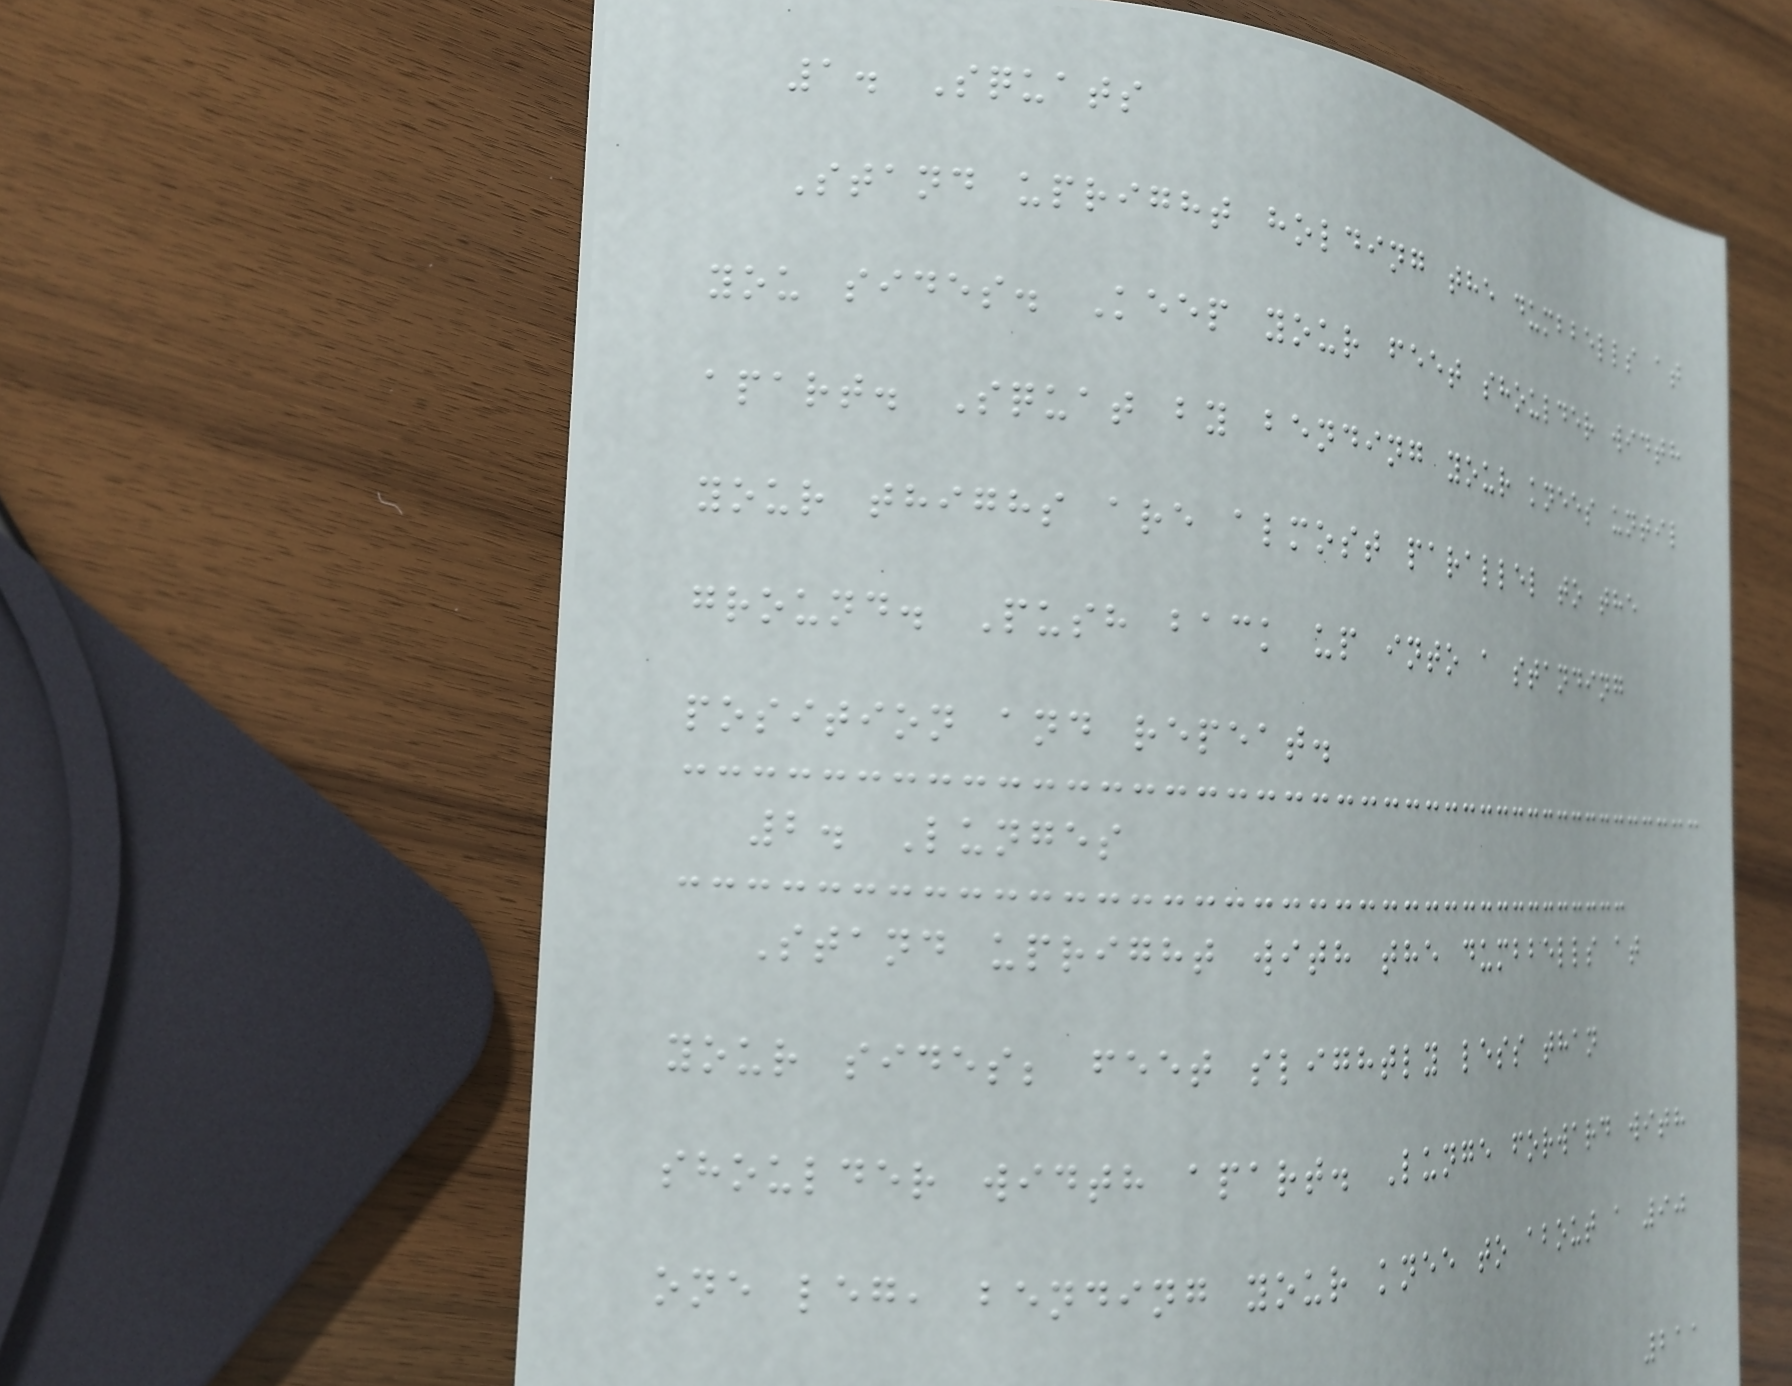1. Squats
Stand upright holding the dumbbells at
you sides. Keep your feet shoulder width
apart. Squat by bending your knees until
your thighs are almost parallel to the
ground. Push back up into a standing
position and repeat.
2. Lunges
Stand upright with the dumbbells at
your sides; feet slightly less than
shoulder width apart. Lunge forward with
one leg, bending your knee to about a 90
211
